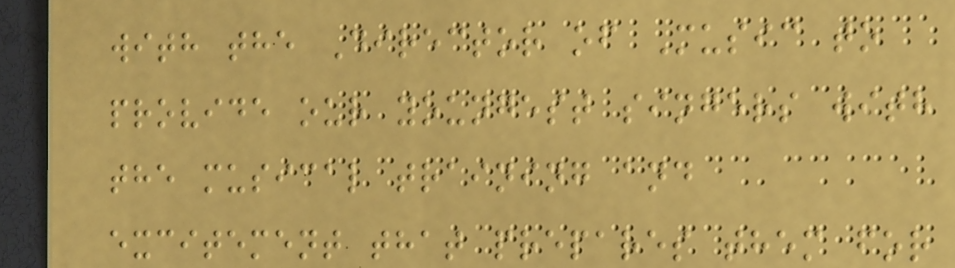with the Director of Music to
provide our youngest singers with
the musical training and
excitement that prepares them for
